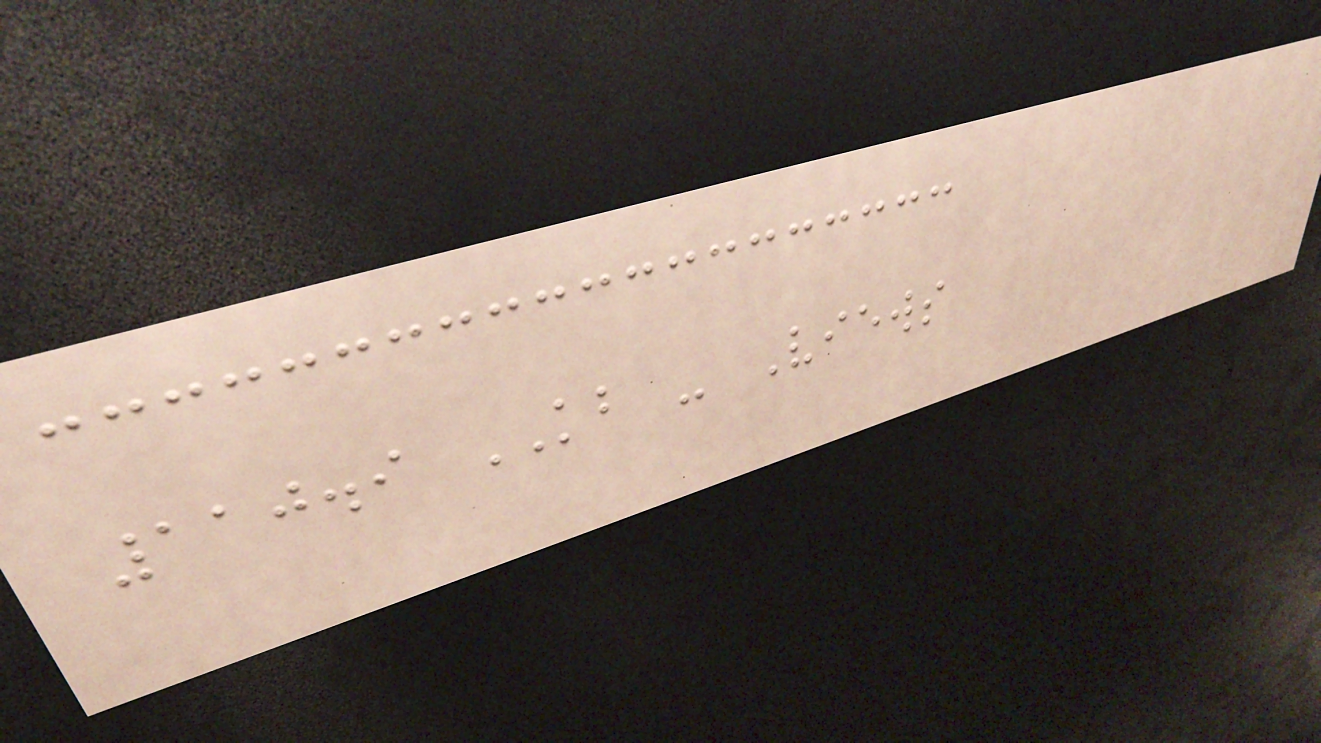110.9 KB - Views
